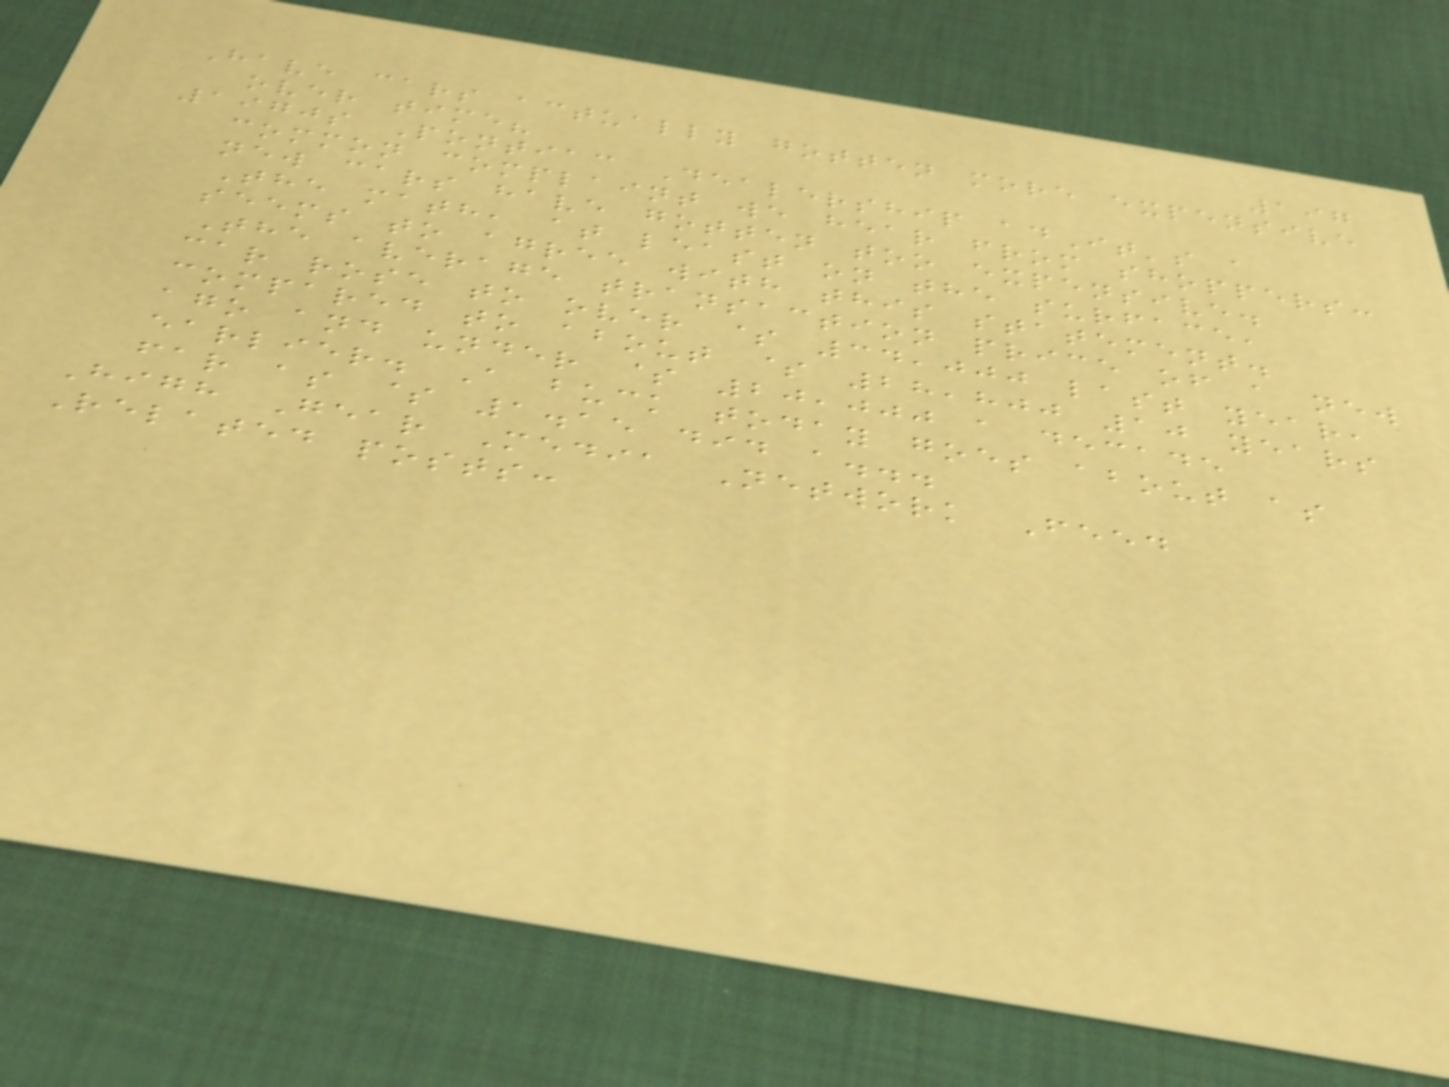197
Have cars actually gotten more expensive
over time?
1970s Pontiac Dealership adIt's a
common complaint we hear from shoppers:
new cars have gotten too expensive.
The math, at least on the surface,
seems to agree with this statement.
The average transaction price of a new
car rose to over $ 34,000 last year,
compared to about $ 28,800 10 years
ago and under $ 20,000 a decade
earlier. A buck today goes about as
far as $ 1.15 did a...
High Gear Media Network Feed
Related posts:
